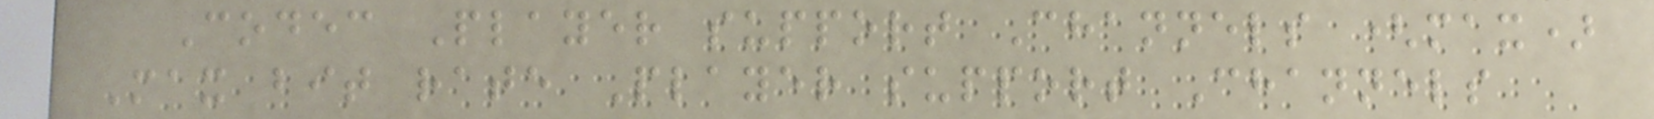Codec Player support Channels (max)
Max bit rate Player support Channels
